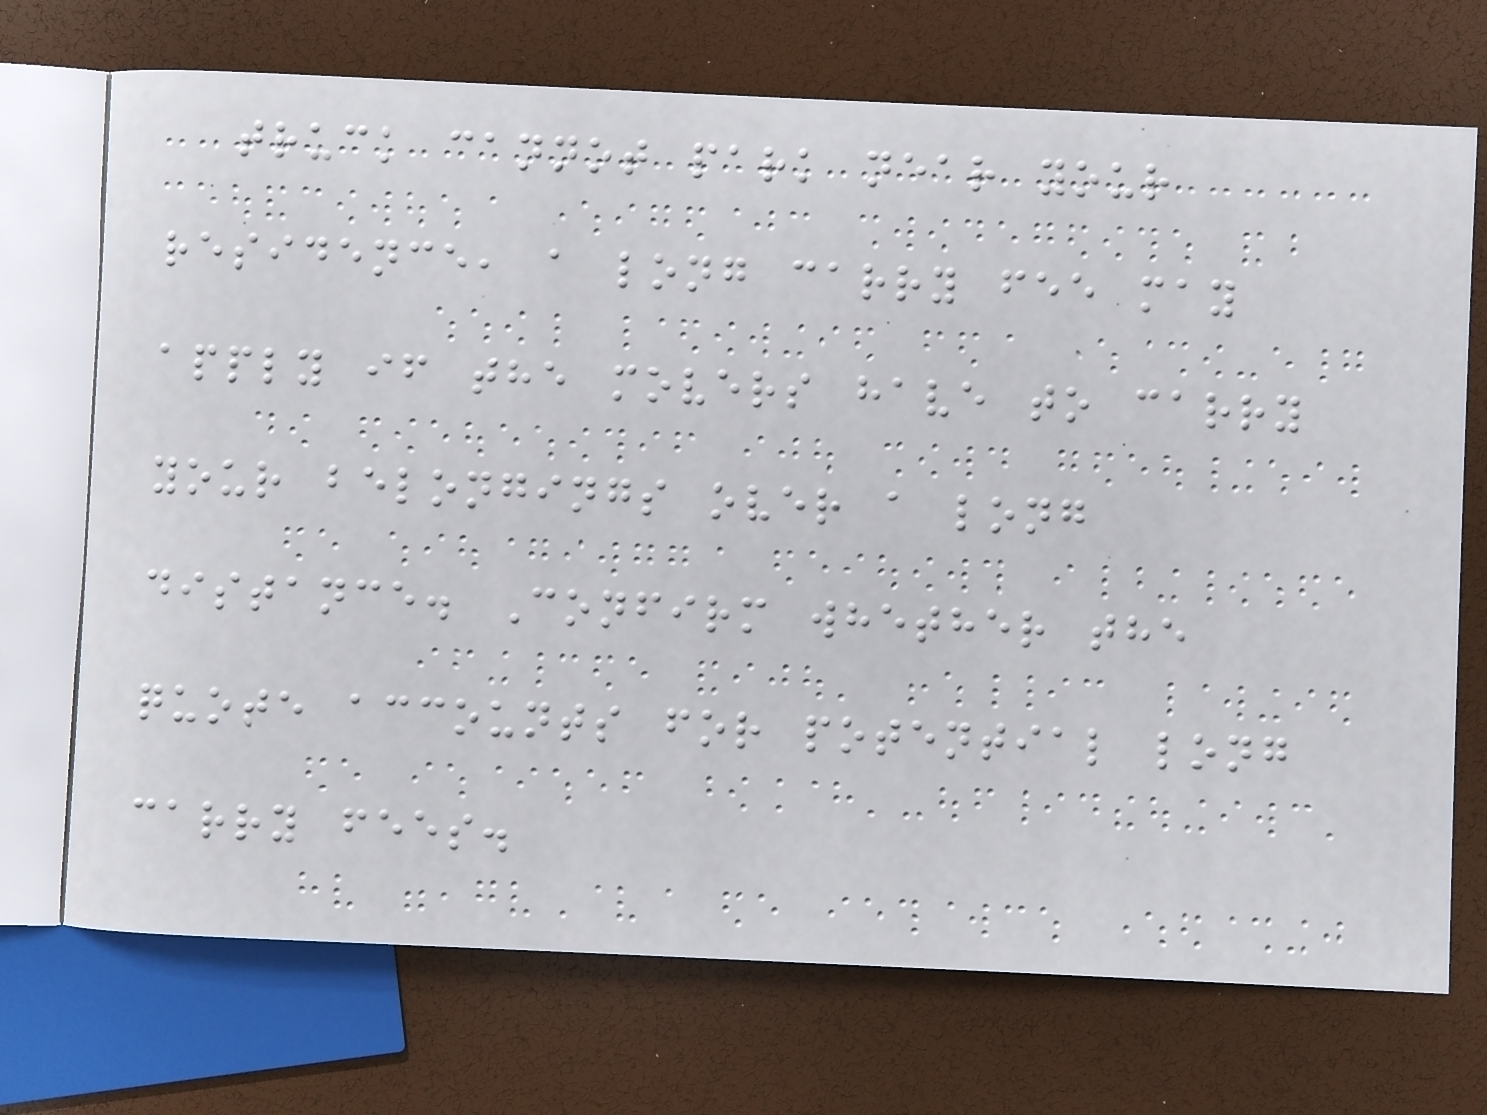truck cannot park near your
residence, a long carry fee may
apply if the movers have to carry
your belongings over a long
distance. Confirm whether the
quote accounts for potential long
carry fees.
